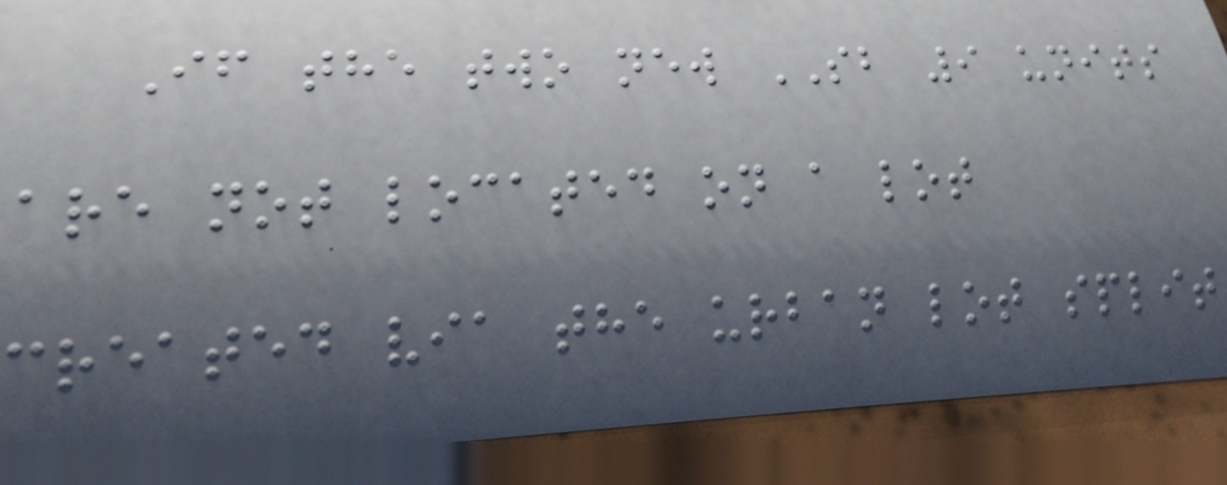If the two new SB 9 units
are not located on a lot
created via the urban lot split
